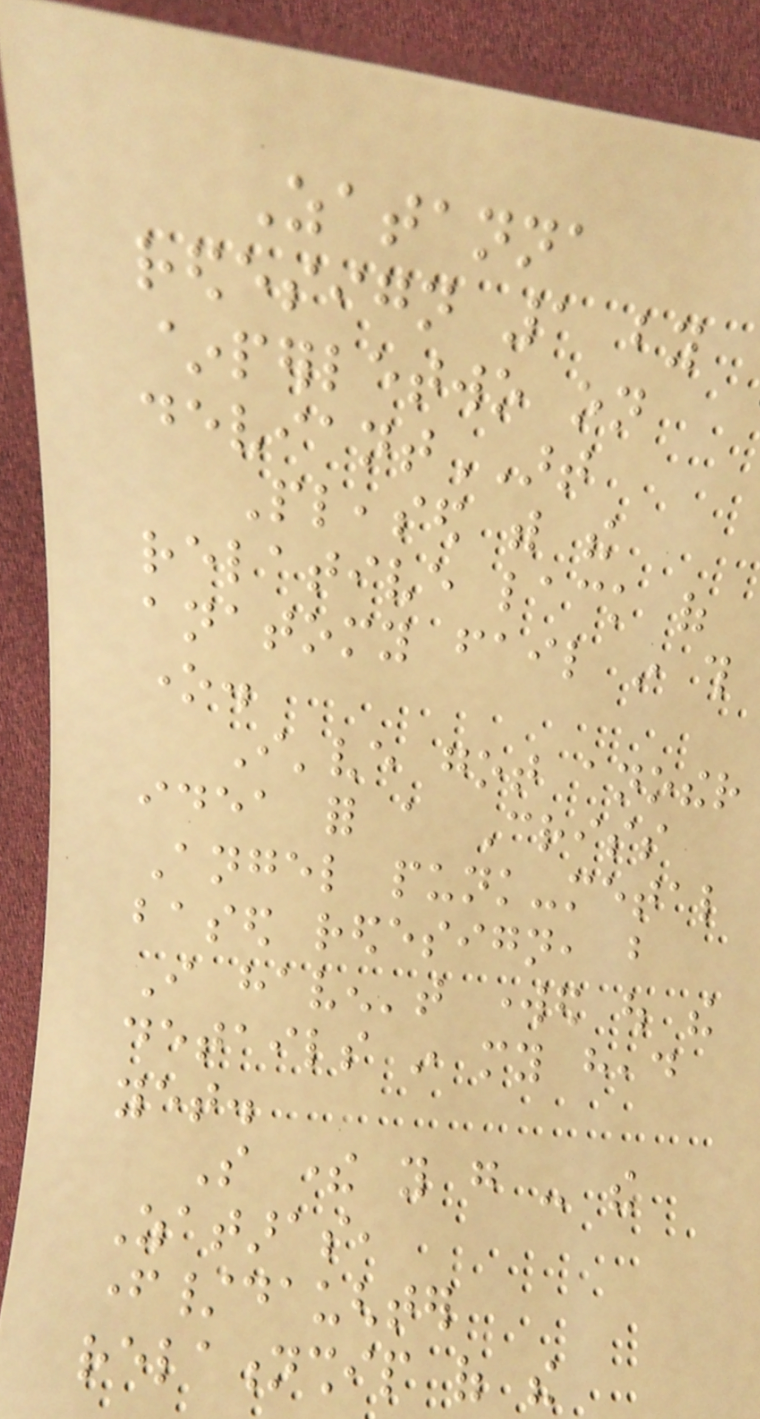Zatanna
redesign 1 by
~perletwo on
deviantART
Pleased with the
relative lack of
anatomy fail in this
one.
I've got another
idea for a Criss
Angel punk-metal
based redesign, but
I haven't worked out the
details in my head
yet.
So there you go - the
Zataras,
father/daughter
relationship of the
